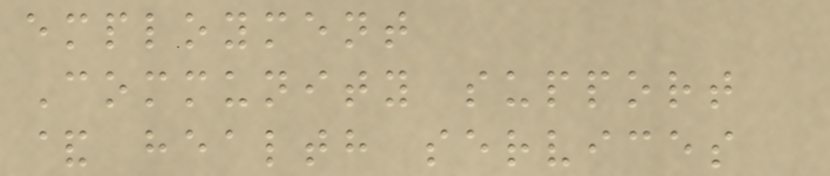employment
Community support
& health services
